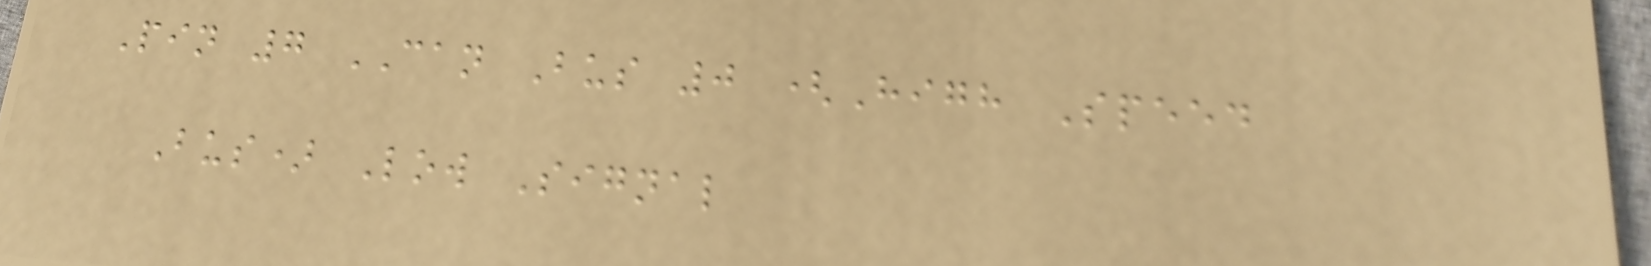Pin 7 CAN Bus 0 (High Speed
Bus) Low Signal
